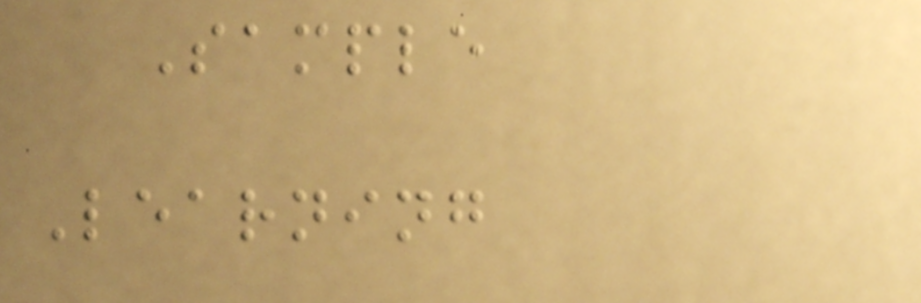Sample
Learning
